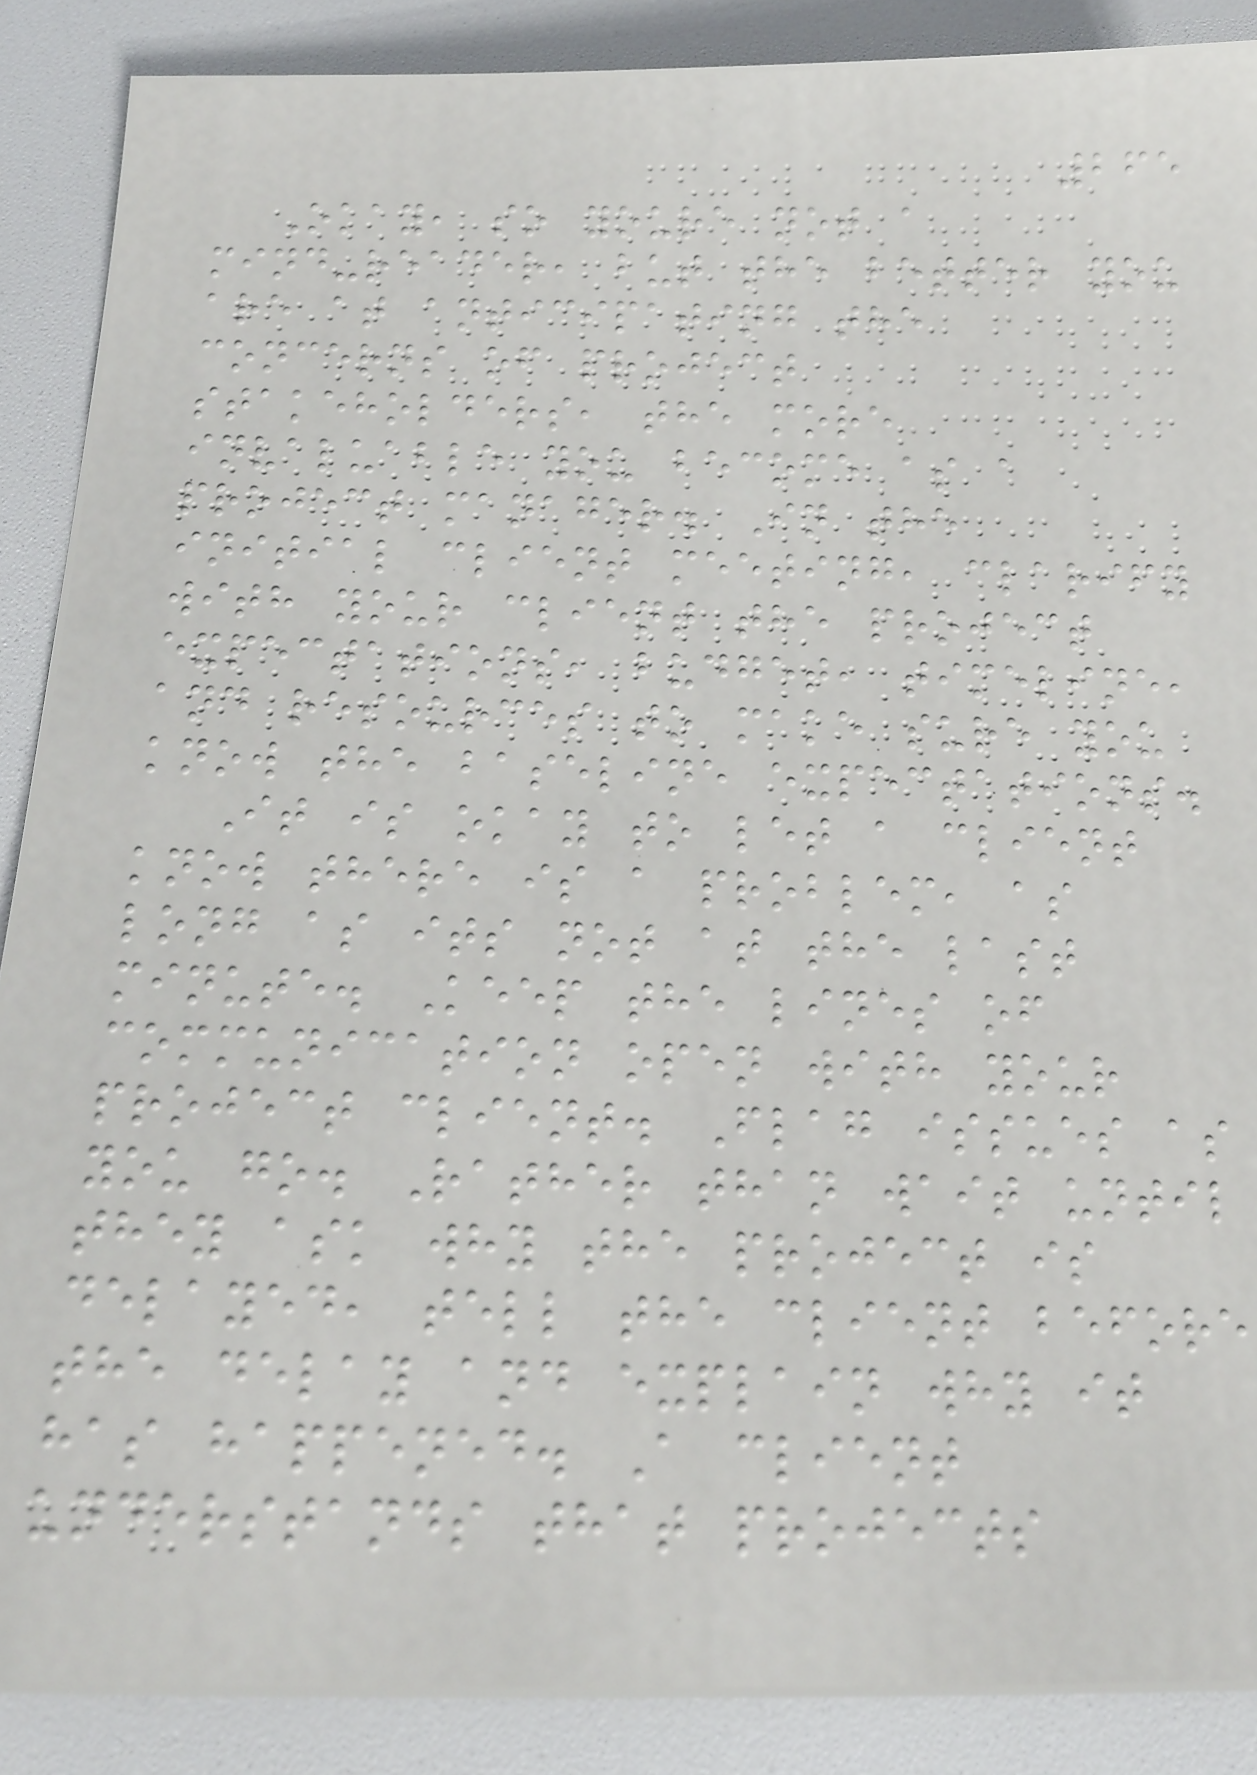265
Okay, so youre not a
mind-reader, but the better you
are at anticipating the
concerns of project
stakeholders, the more
invaluable you become as a
project manager. In the
initial client meeting, clarify
with your client the project
expectations, budget, timeline,
and resources to make sure you
know the baseline expectations.
It is okay to let a client
know there is a problem, as
long as its not at the last
minute. Keep the lines of
communication open with your
project client. Flag issues as
you go. Rather than wait until
they ask why the project is
delayed, tell the client before
the delay and explain why it
has happened. A client
understands that projects
